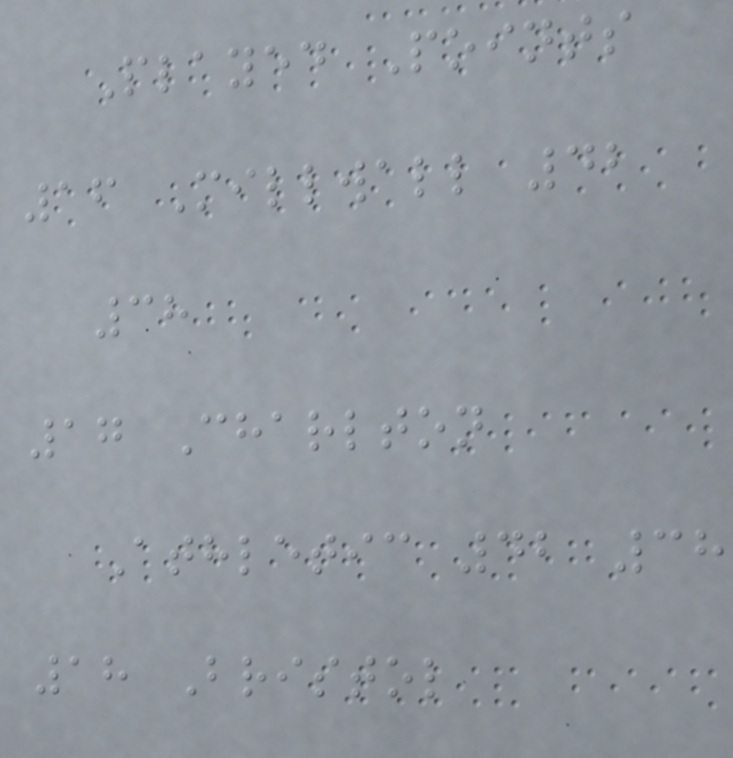Played Points
16 Millwall 42
38
17 Charlton
Athletic 42 38
18 Bristol
